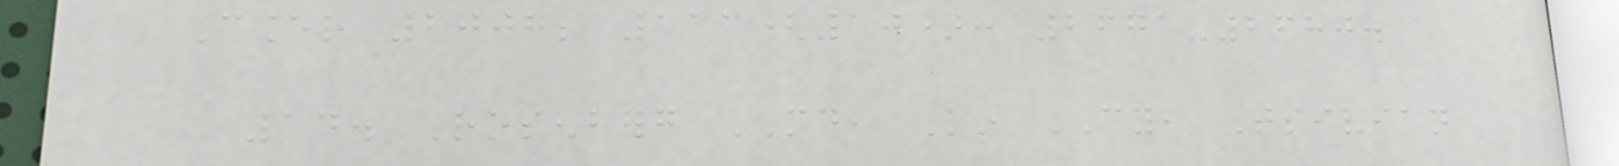Cancer 2008; 113(10): 2671-2680.
14. Rosenberg MD, Kin CY, Tsivian
